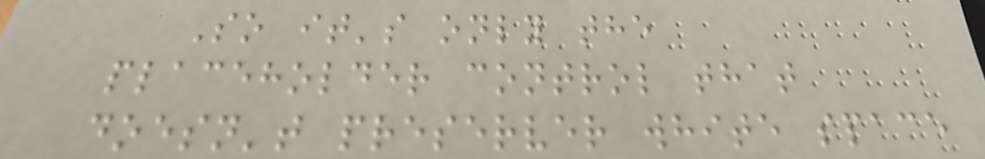So it's only the
placeholder control that
doesn't preserver white space
